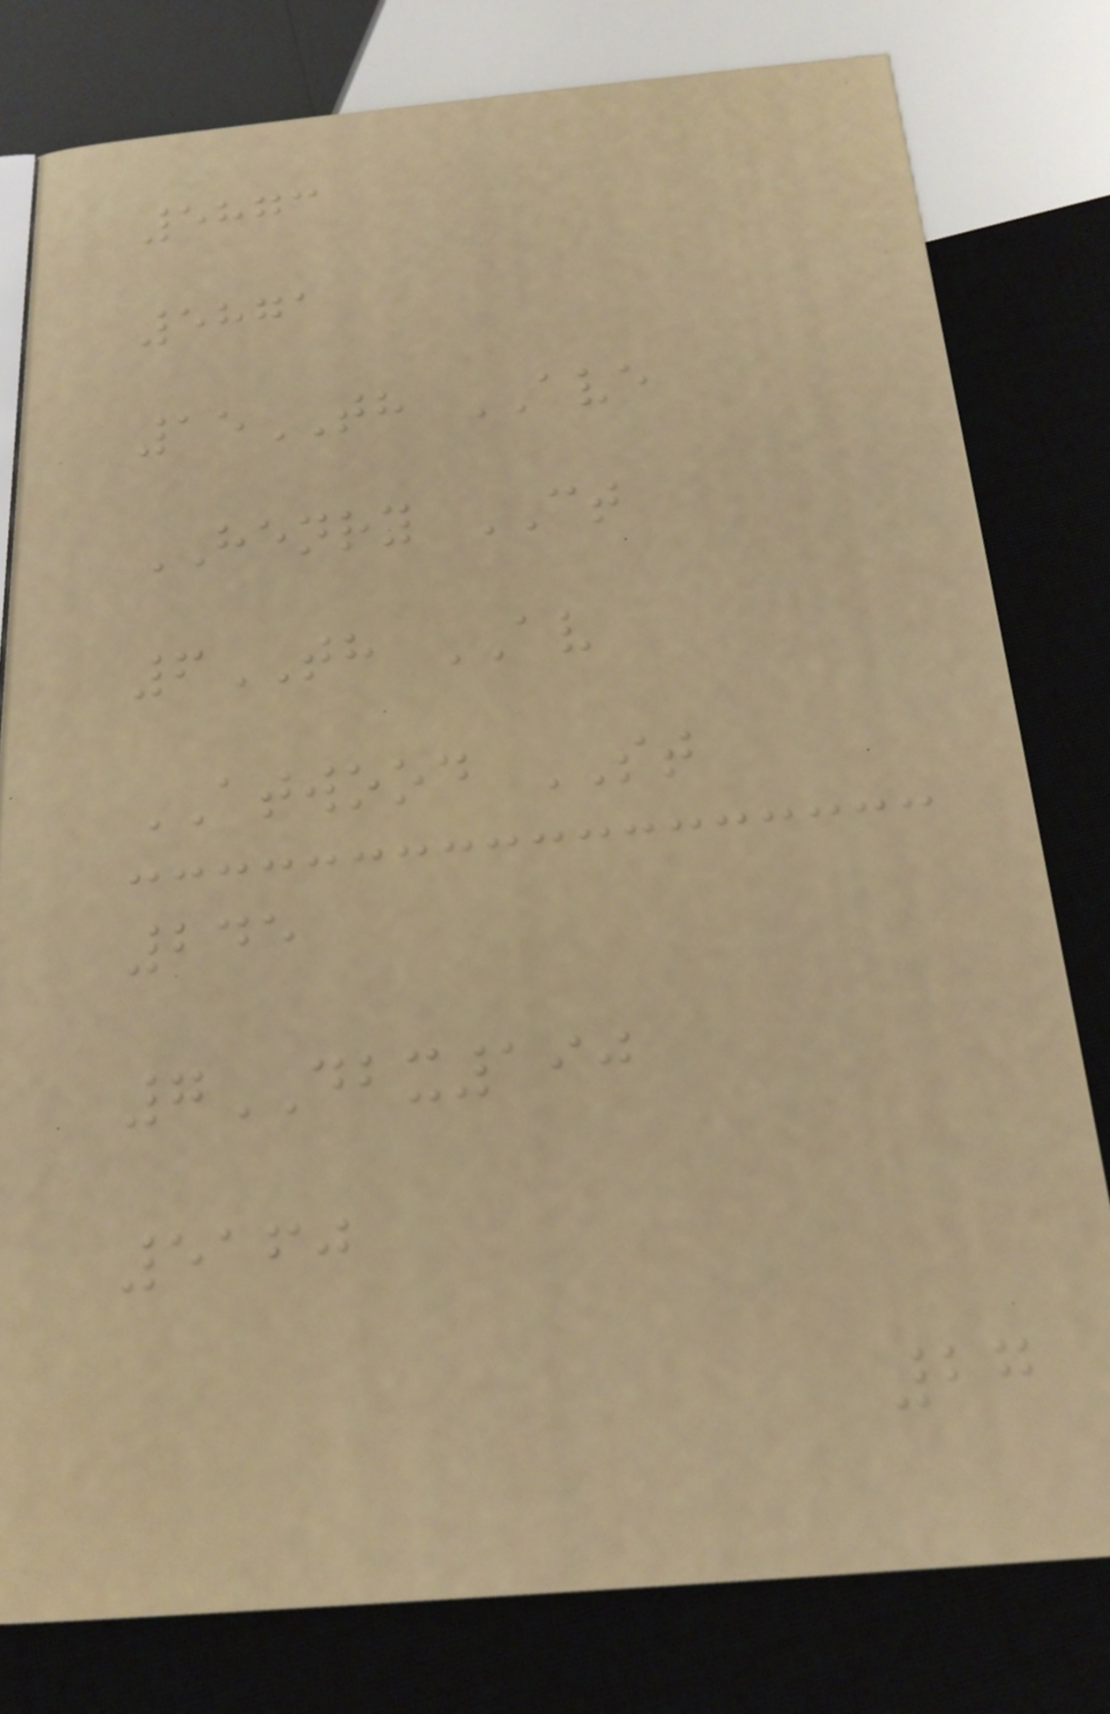5873
5871
15TH AVE
HENRY CT
6TH AV
ATWOOD ST
245
7DBX190
5160
27
